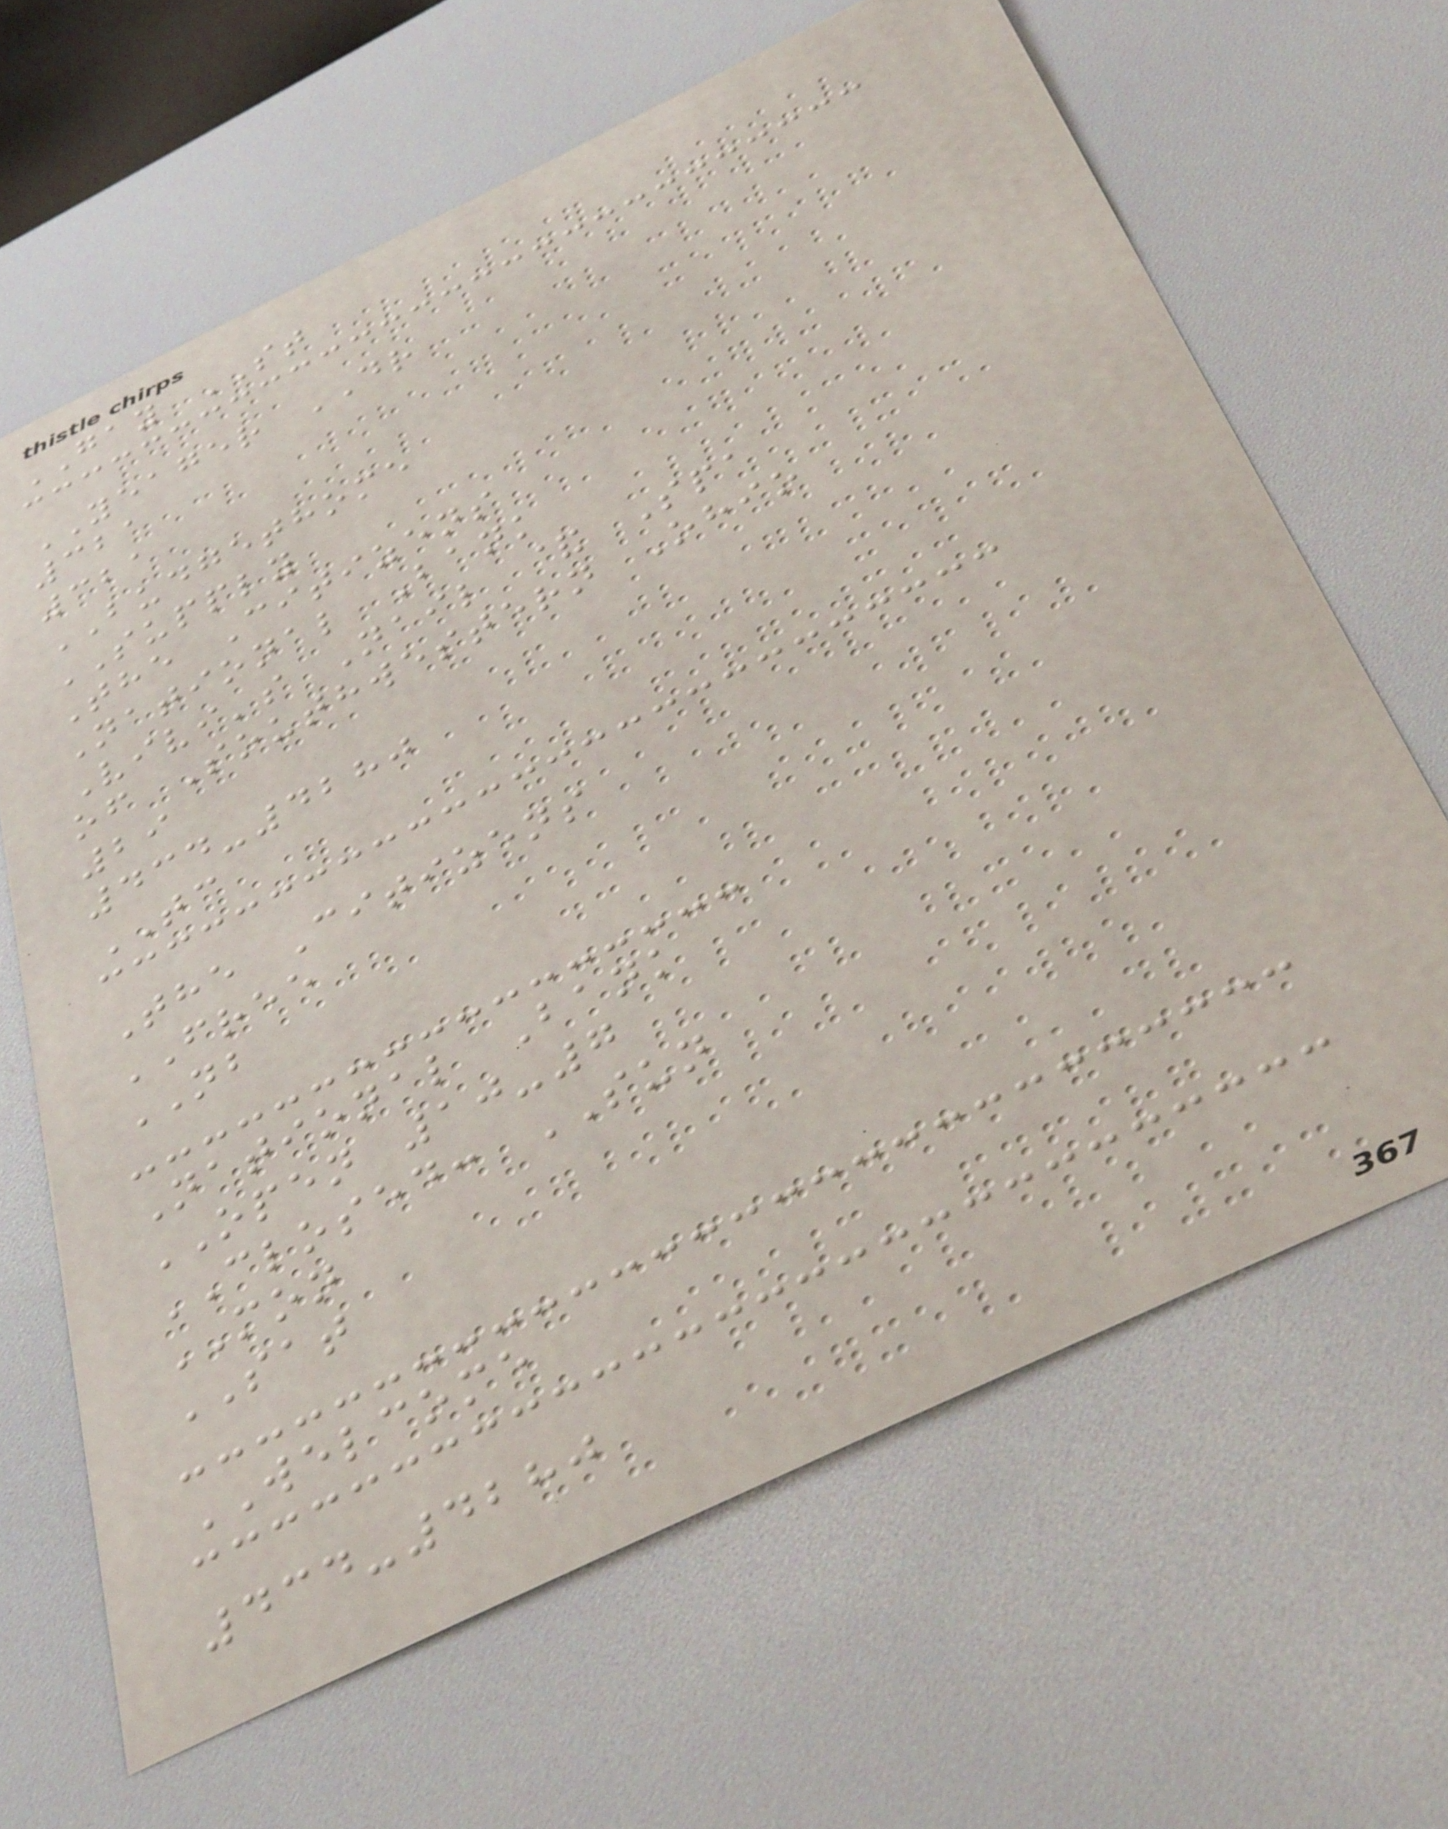GAY ST
YEAGER DR
321
321
BUDGETHOME
SUPPLY
The Citizens
National Bank
Vivi's Nail & Spa
of Southwestern Ohio
29
434-4280
TC
The Citizens
FREE
NB
National Bank
OPEN 10-7
CLOSED: SUN
MON
SAT
WELCOME
434-4280
